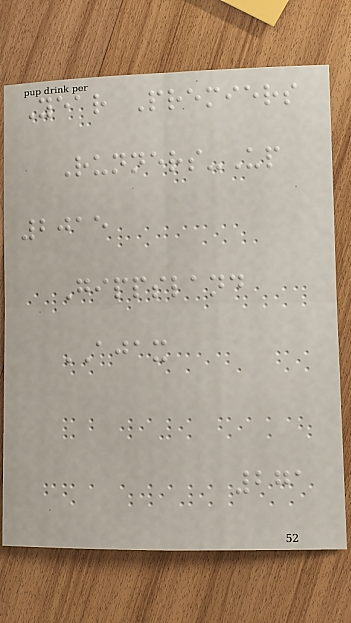Year Premiers
Runners-Up
2015
Gippsland
AJAX
271
